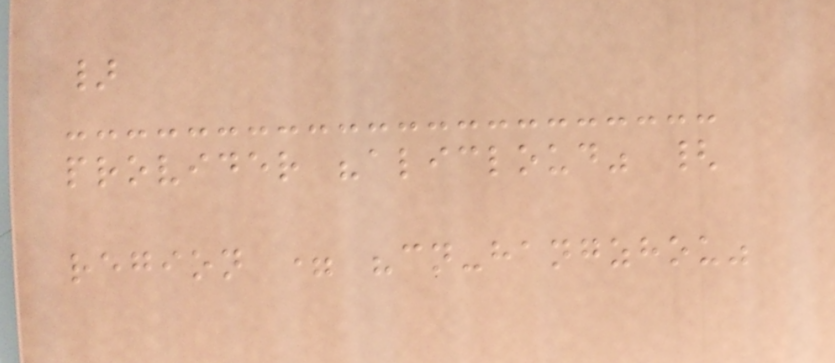}
provider "alicloud" {
region = "cn-hangzhou"
